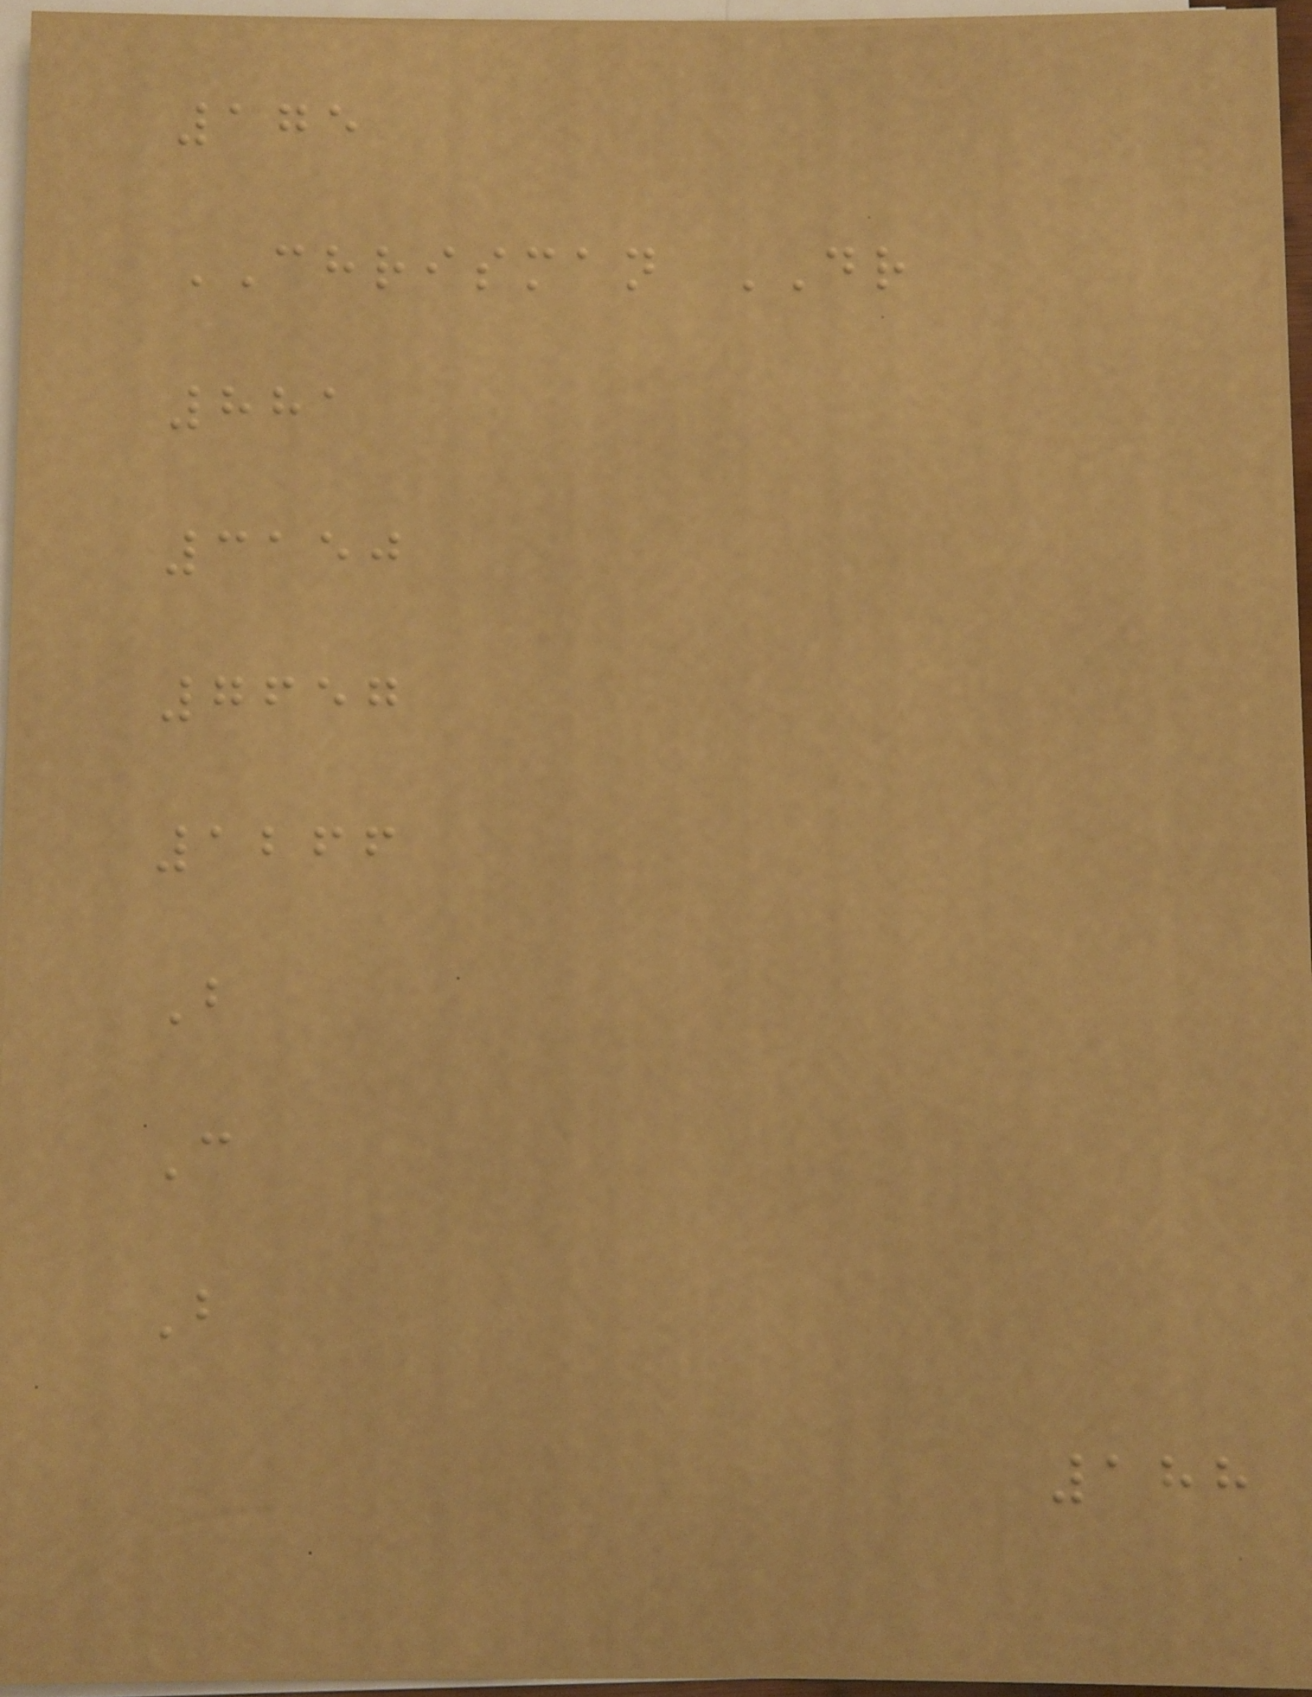175
CHRISMAN DR
881
3150
7657
1266
B
C
B
188
